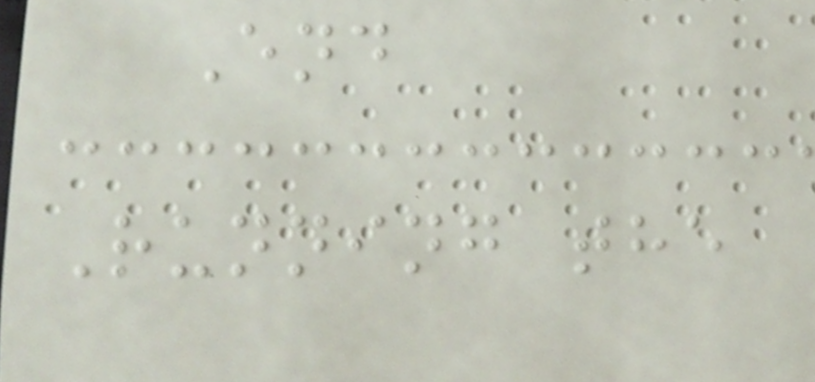End
Running the
